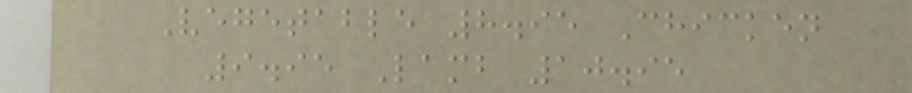Vegetable 8.95 Chicken
9.95 Lamb 10.95
